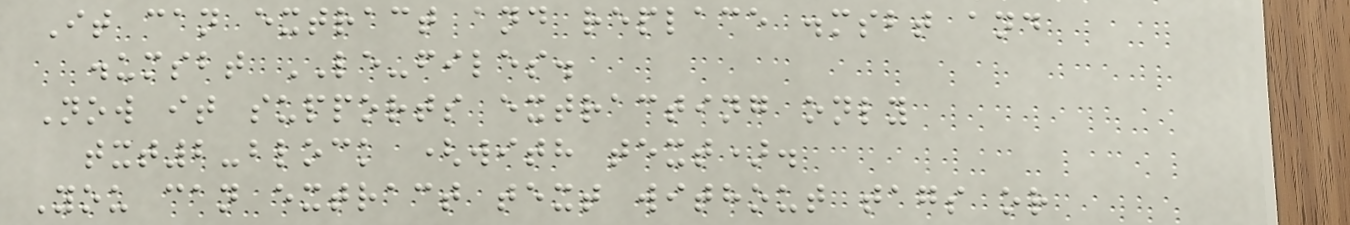It can extract and replace .msbt and
.umsbt LE-files.
Now it supports extracting only
txt2-block (with text).
You can extract text without tags or
